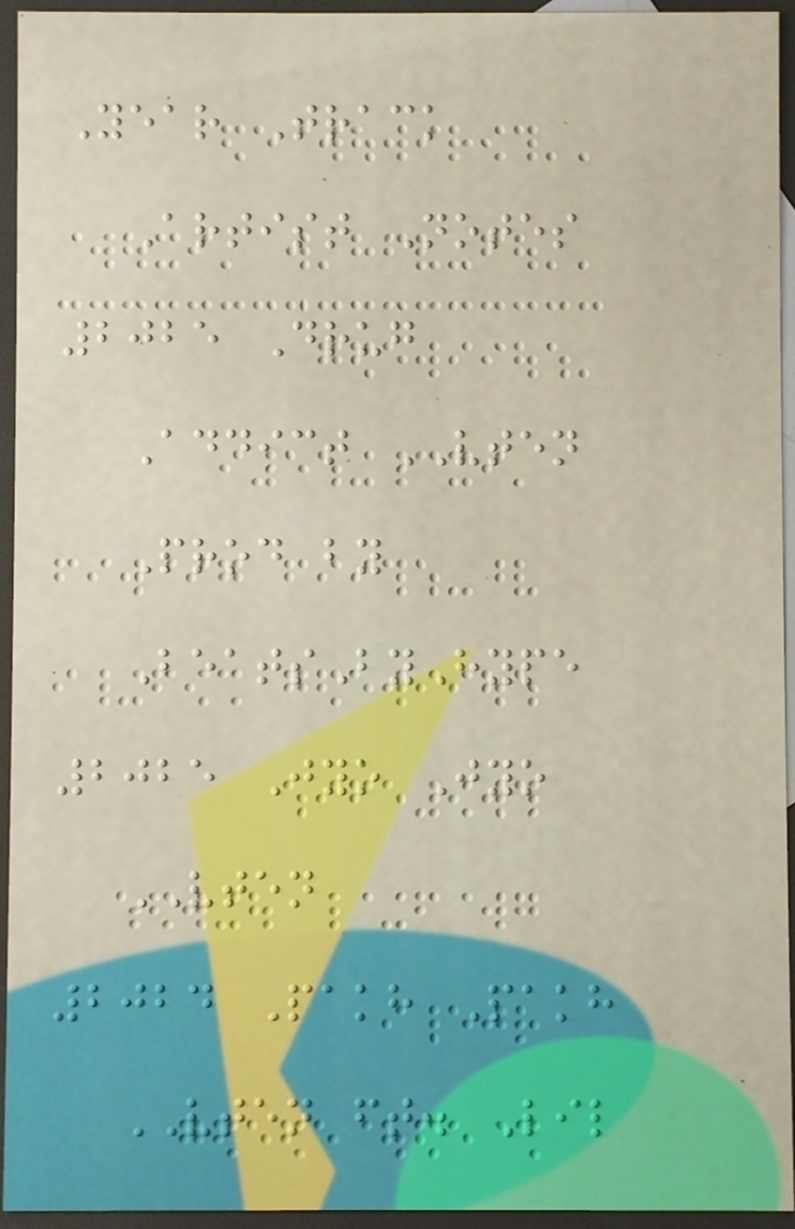Year Track
Artist Notes
2025 Drug
Addict VTEN
Prod by
BeatsByHype
2025 Jyo Jyo
VTEN
2024 Pakh Pakh
VTEN ft. Lil
